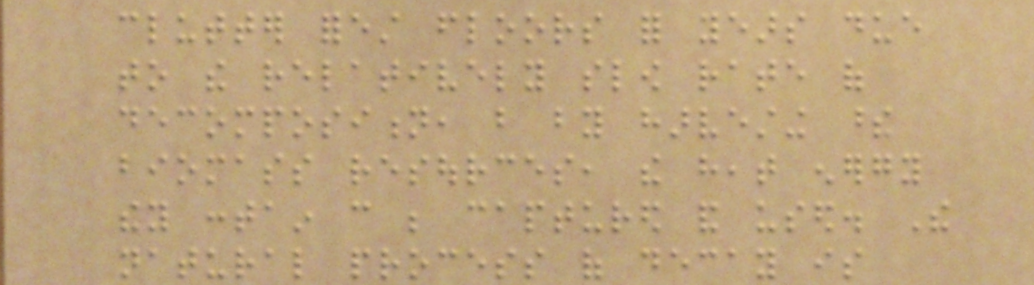clutter forest floors for years due
to the relatively slow rate of
decomposition, but by harvesting these
biomass resources, the heat energy
they contain can be captured and used. The
natural process of decay is
